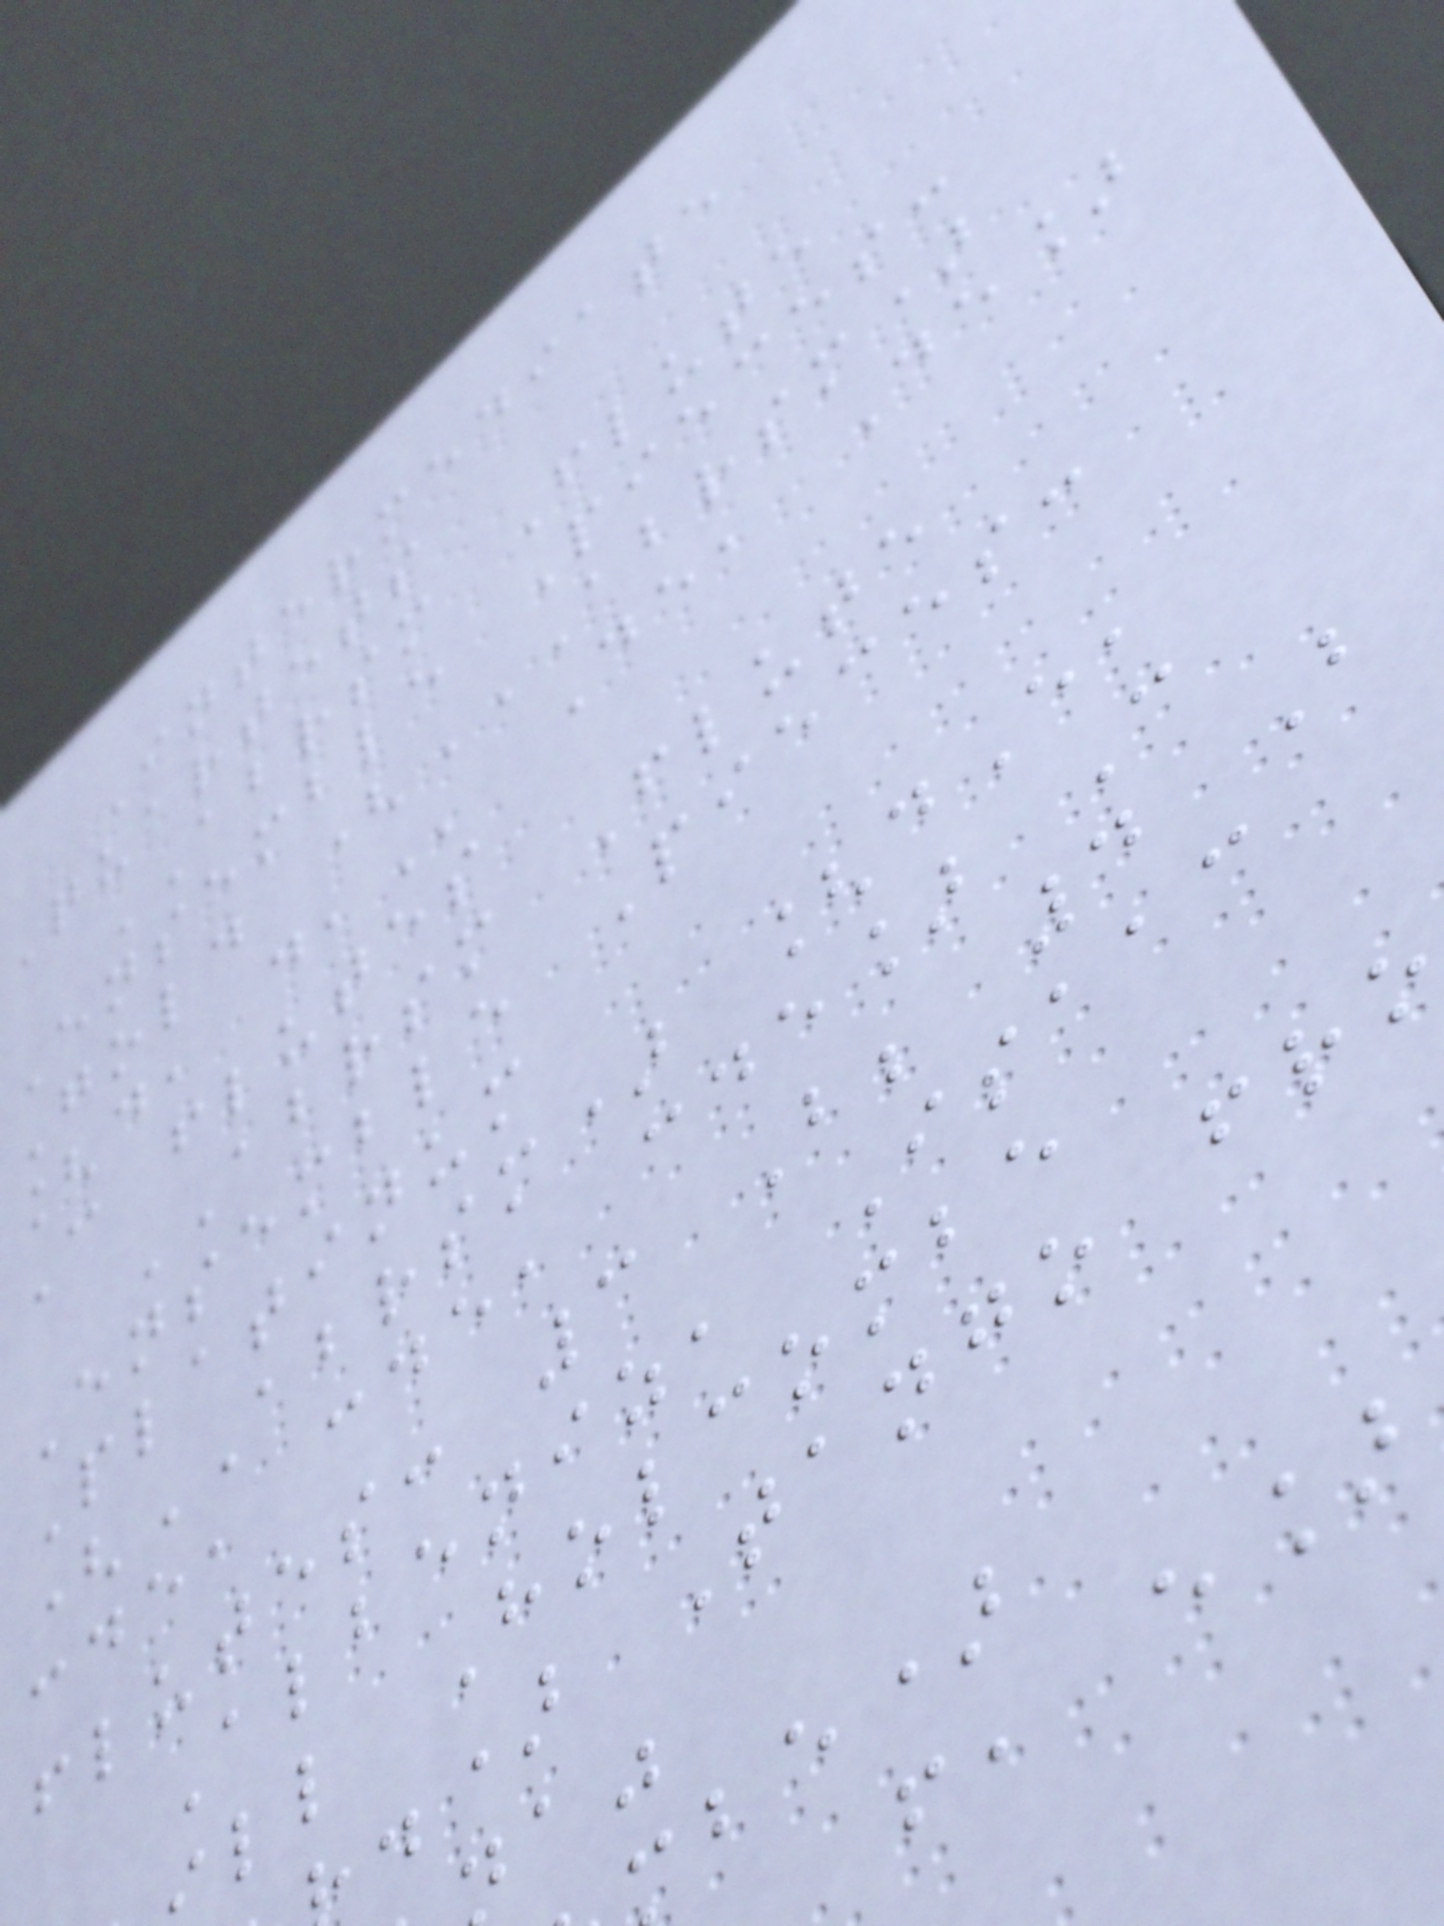Intermediate
Quartets
ABRSM Flute
Ensemble Pieces:
Gold (ABRSM)
C flutes
ABRSM Flute
Ensemble Pieces:
Platinum
(ABRSM) [dE,
cde, cde, cde] C
flutes: 3 B; 4 B
Albeniz, Isaac
ll Holcombe
.) Tango fro
be)
f, e]
